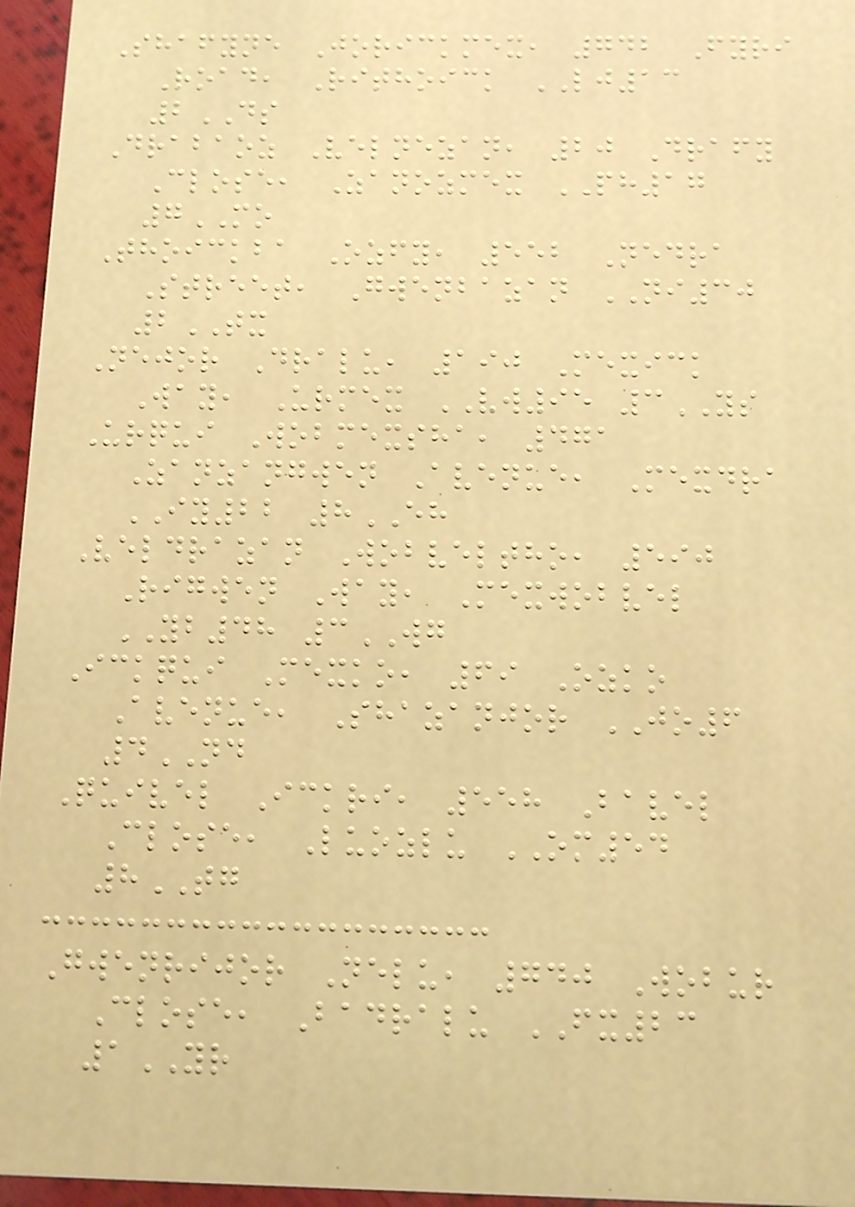Shafyne Jorickmex, 742 Fyri
Road, Rithoick LJ13
2DS
Drabaoz Velnezan, 20 Drafy
Close, Zanozmex PH17
7MO
Thoickba Ozfy, 552 Nedra
Street, Gwenbazan NI30
2TX
Nejor Dralu, 190 Mexick
Way, Urmex VW95 3YS
Urqui Wobmexsha, 471
Zanzangwen Avenue, Mexdra
IY22 8EH
Veldrazan Wobveltho, 590
Rigwen Way, Mexwobvel
YB48 3WG
Ickqui Mexko, 69 Ozko
Avenue, Shazanjor JO6
4ND
Quivel Ickri, 558 Bavel
Close, Luozlu OM54
8TG
Gwenrijor Nelu, 740 Wobur
Close, Badralu FX23
1YR
